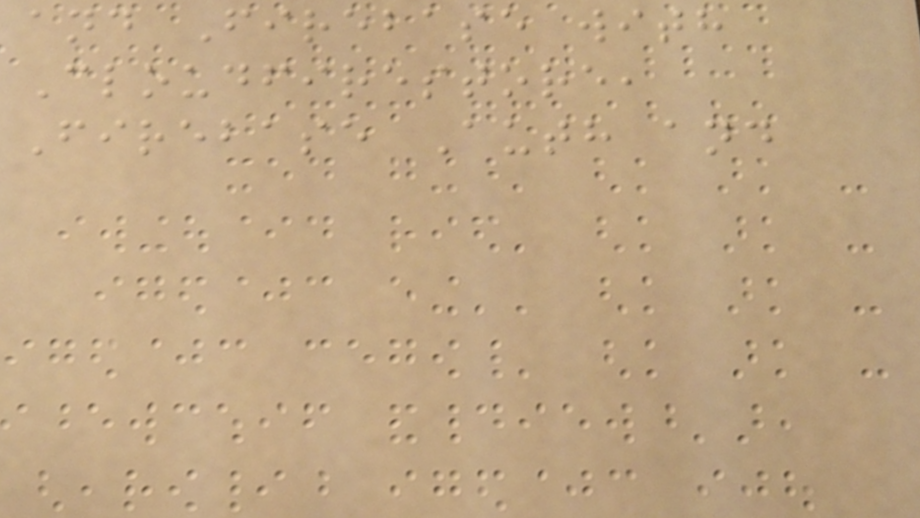and Firebase with
Cloudfirestore,
Firebase Auth and
